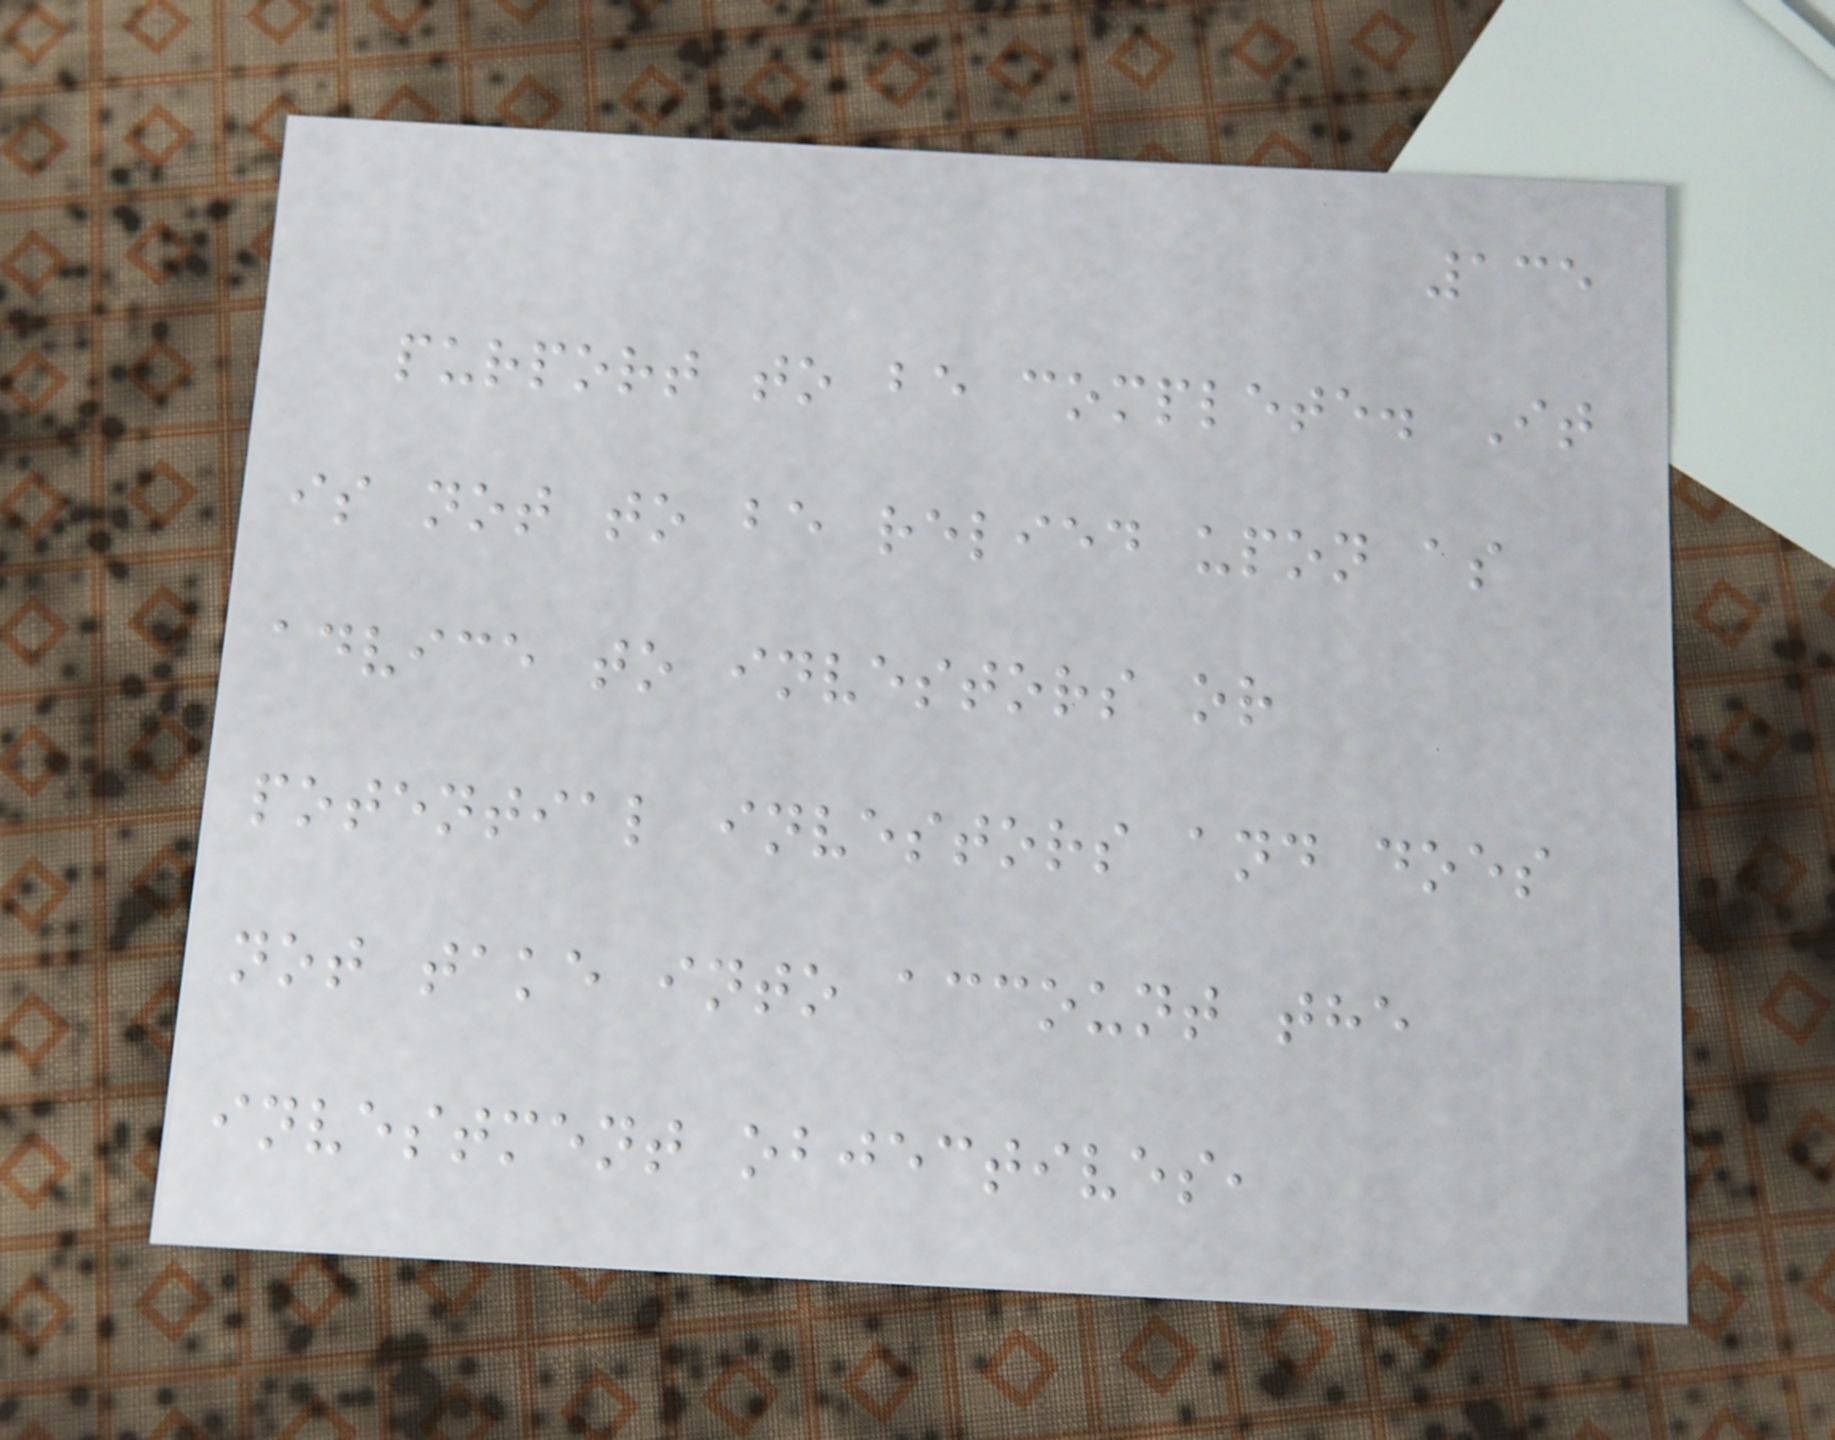135
purport to be complete. It
is not to be relied upon as
advice to investors or
potential investors and does
not take into account the
investment objectives,
